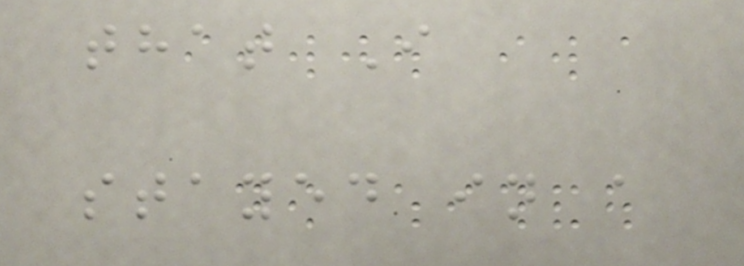that I
stayed in a
